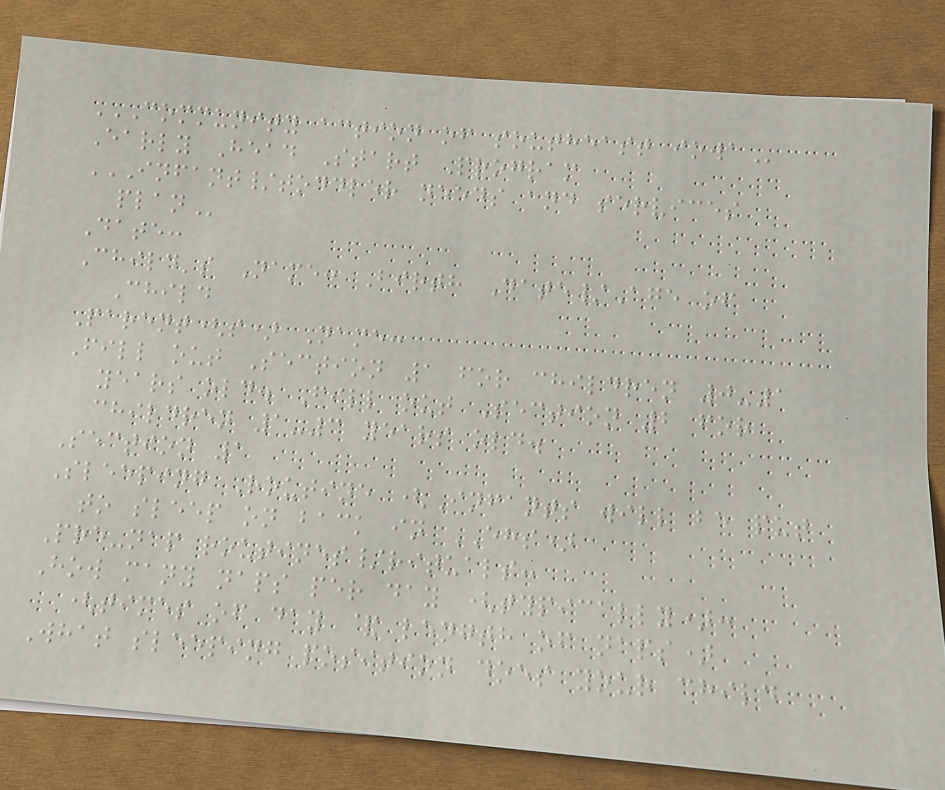COMMUNITY ACTION OF SOUTHEAST IOWA
Early Head Start Program
INFANT/TODDLER NEEDS AND SERVICES
PLAN
Date:
Child's Name: Birth Date/Age of
Child
Parent(s) Name:
Fill out Section 1 for children 0-1
years old. Fill out Section 2 for
children 1-3 years old.
Section 1
Sleeping Routine (Infants will be put
to sleep on back in EHS)
Pre-nap routines/rituals:
How many naps per day (typically):
(times of day & length of naps)
What sleeping position does your child
